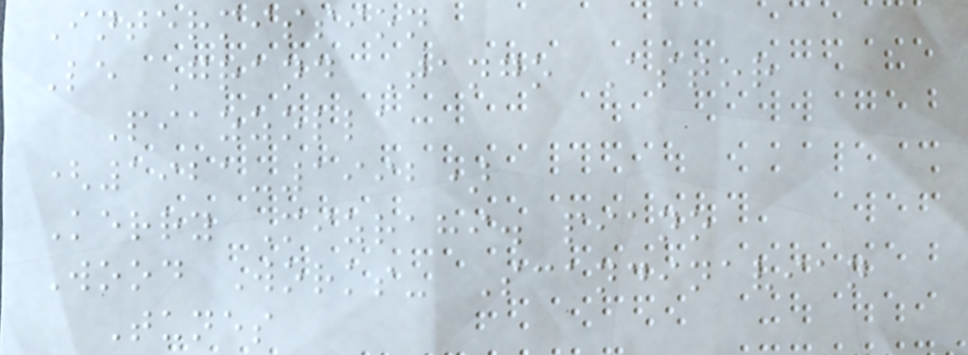Intermission
Le Grand Tango Astor
Piazzolla
(1921-1992)
Kerry Mizrahi. piano
Wood Works- Scandinavian
Tunes
